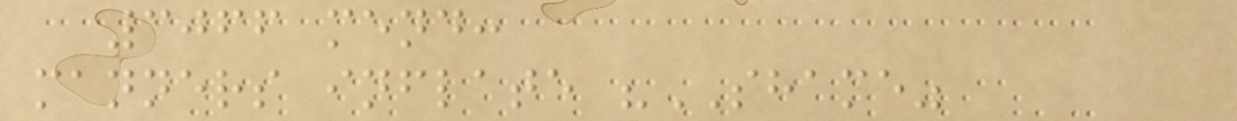3066 mend:
manners inflate "SHAME"
